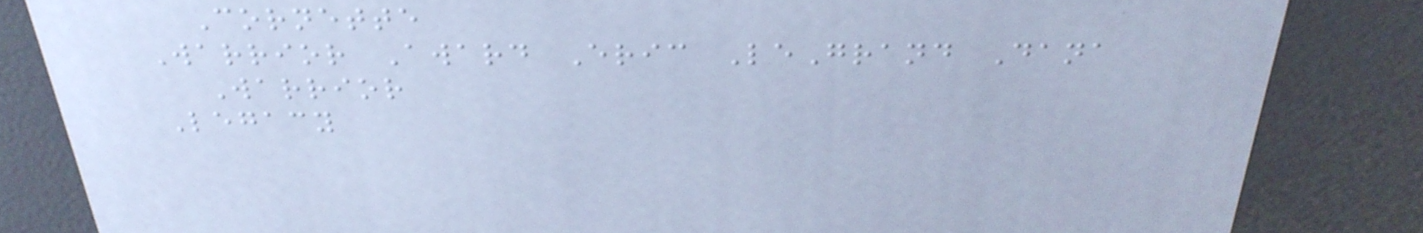Cornette
Warrior Award Eric LeGrand Dana
Warrior
Legacy
